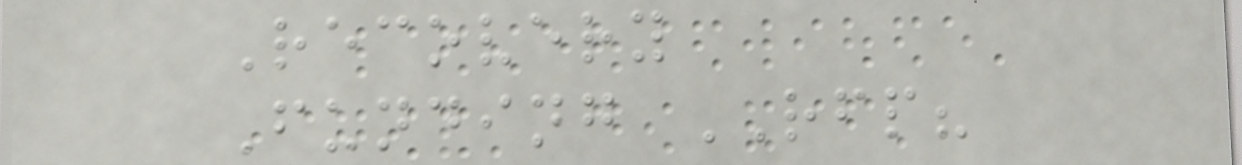Recovery
Funding RFP?
